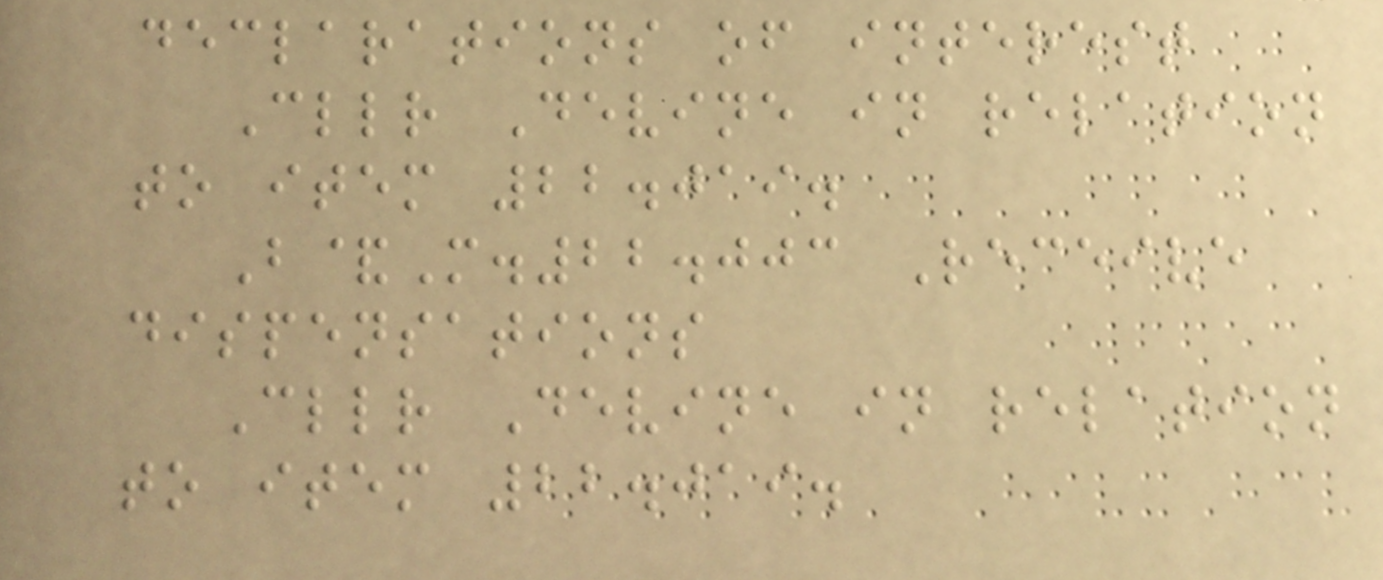declarations of interest
Cllr Devine in relation
to item 22.019.
B&M.22.003 Receive
dispensations
Cllr Devine in relation
to item 22.019.
